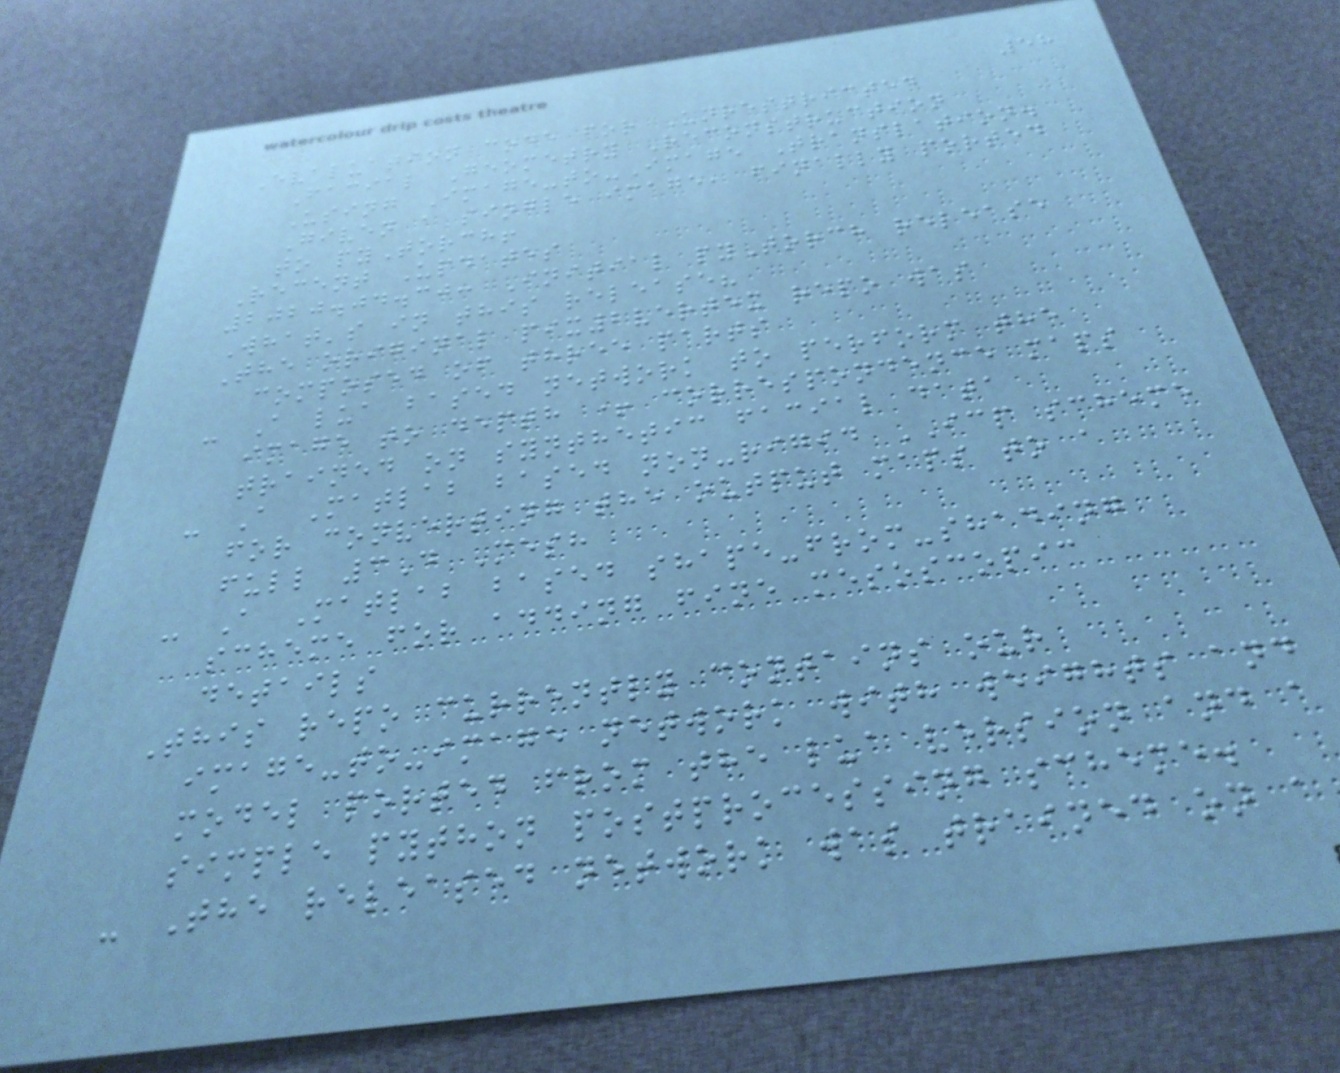58
Evaluation code for Unrestricted
Facial Geometry Reconstruction
Using Image-to-Image Translation.
Given a single image, finally ported
to pyTorch!
Recent Updates
2020.04.30: Initial pyTorch release
What's in this release?
The original pix2vertex repo was
composed of three parts
- A lua based network to perform the
image to depth + correspondence maps
trained on synthetic facial data
- A Matlab based non-rigid ICP scheme
for converting the output maps to a
full 3D Mesh
- A Matlab based shape-from-shading
scheme for adding fine mesoscopic
details
This repo currently contains our
image-to-image network with weights and
model ported from the lua version and a
simple python postprocessing scheme.
- The released network was trained on a
